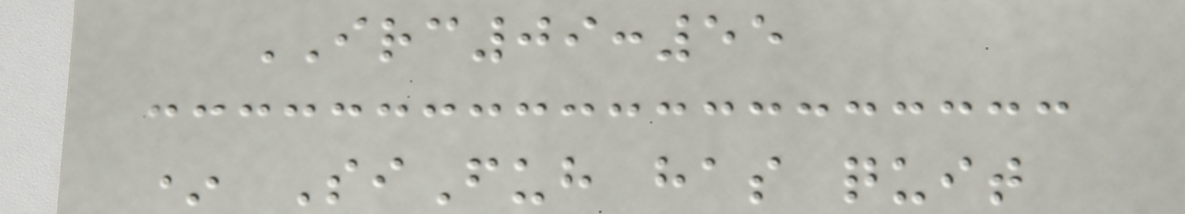IRC09:55
* SiFuh has quit
